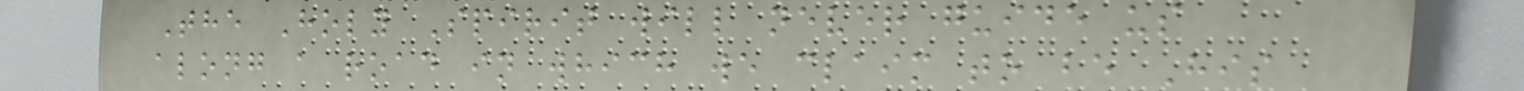The Holy Spirit will never guide us
along a road in which we claim to be His
